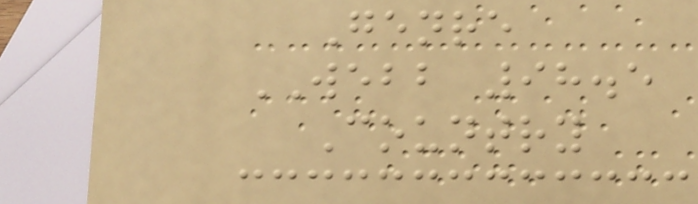Genre
WEBB 98.5
Country
